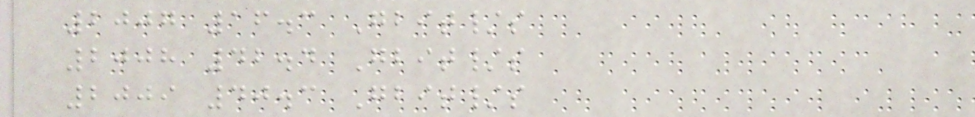2007 16.3 Gbit/s
2008 42.4 Gbit/s
2009 40.3 Gbit/s
